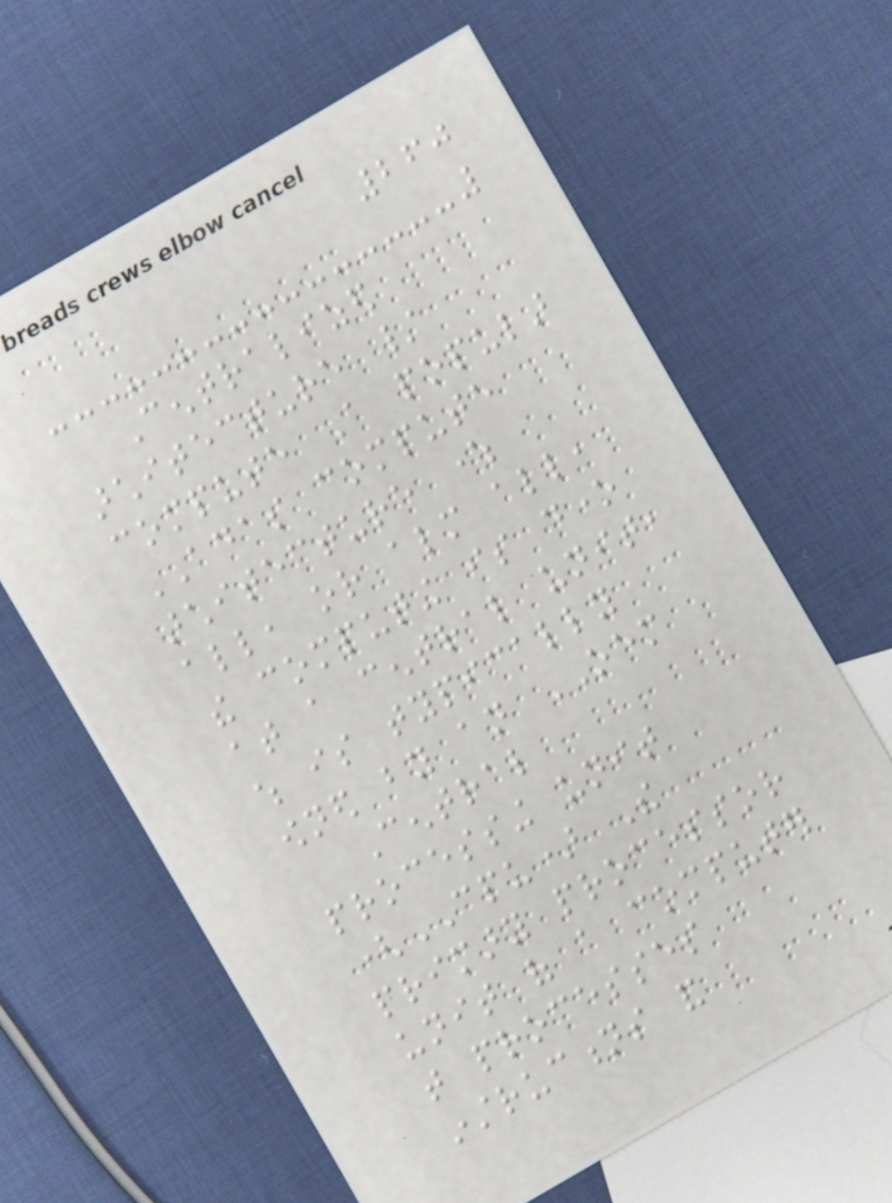260
Centralized
architecture /
compute A popular
ADAS compute
architecture where
all, or almost all,
the computing is done
at a central unit,
which is typically
owned by an OEM
Central
processing unit
(CPU) The
primary processor
unit of a computer
that processes
instructions and
